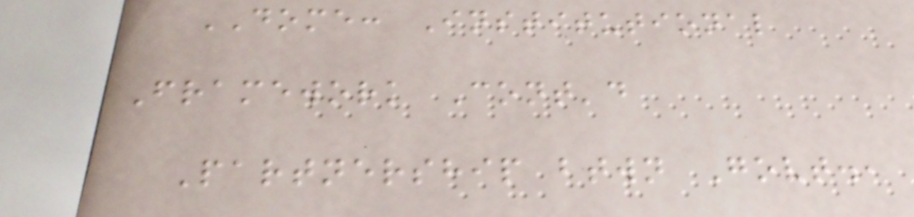DOME: Institutional
Framework Cont'd
Partnership btwn Govt.,
